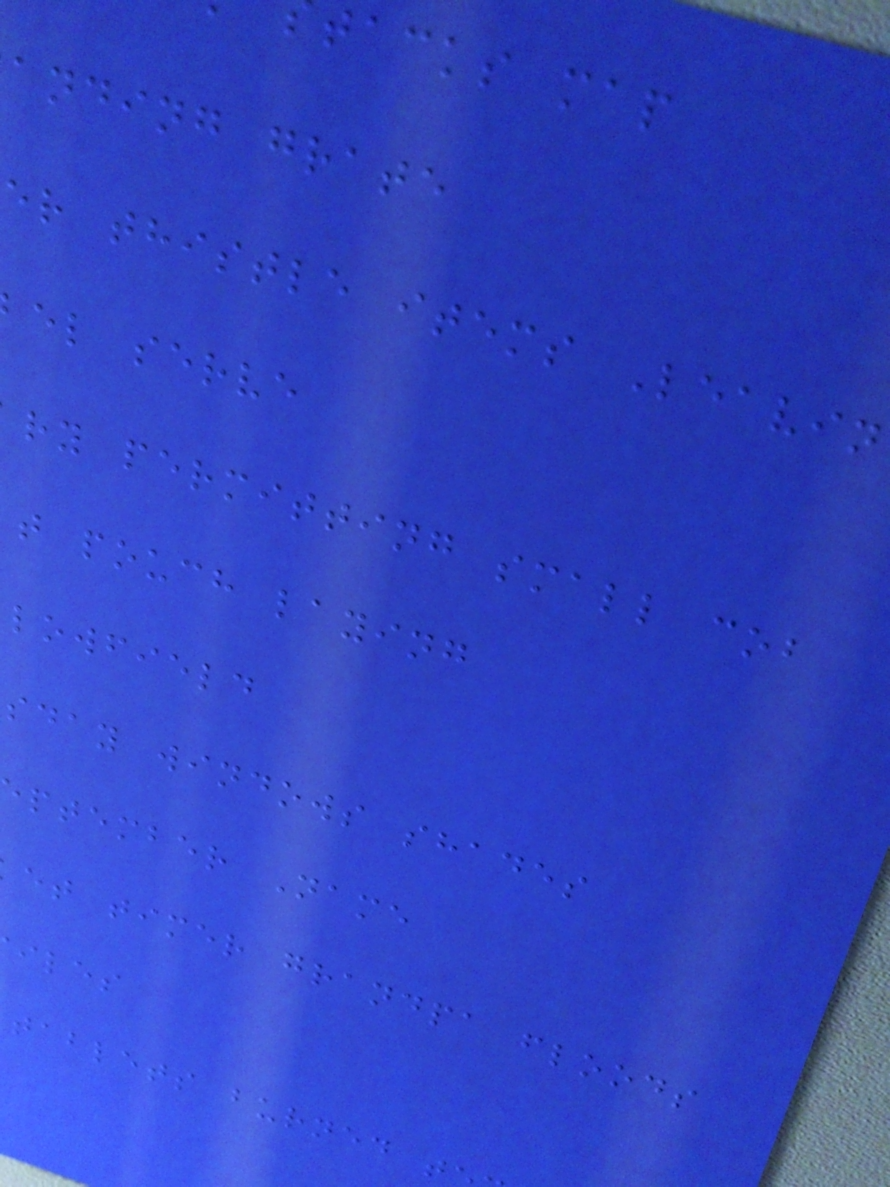tacks map
anding grate
er thistle items Leavin
el serve
ry permitting small cob
t pouch laying
lowfield
sday windows shades
ptember Name
et timer grandpa floods
iles
tablets burned t
